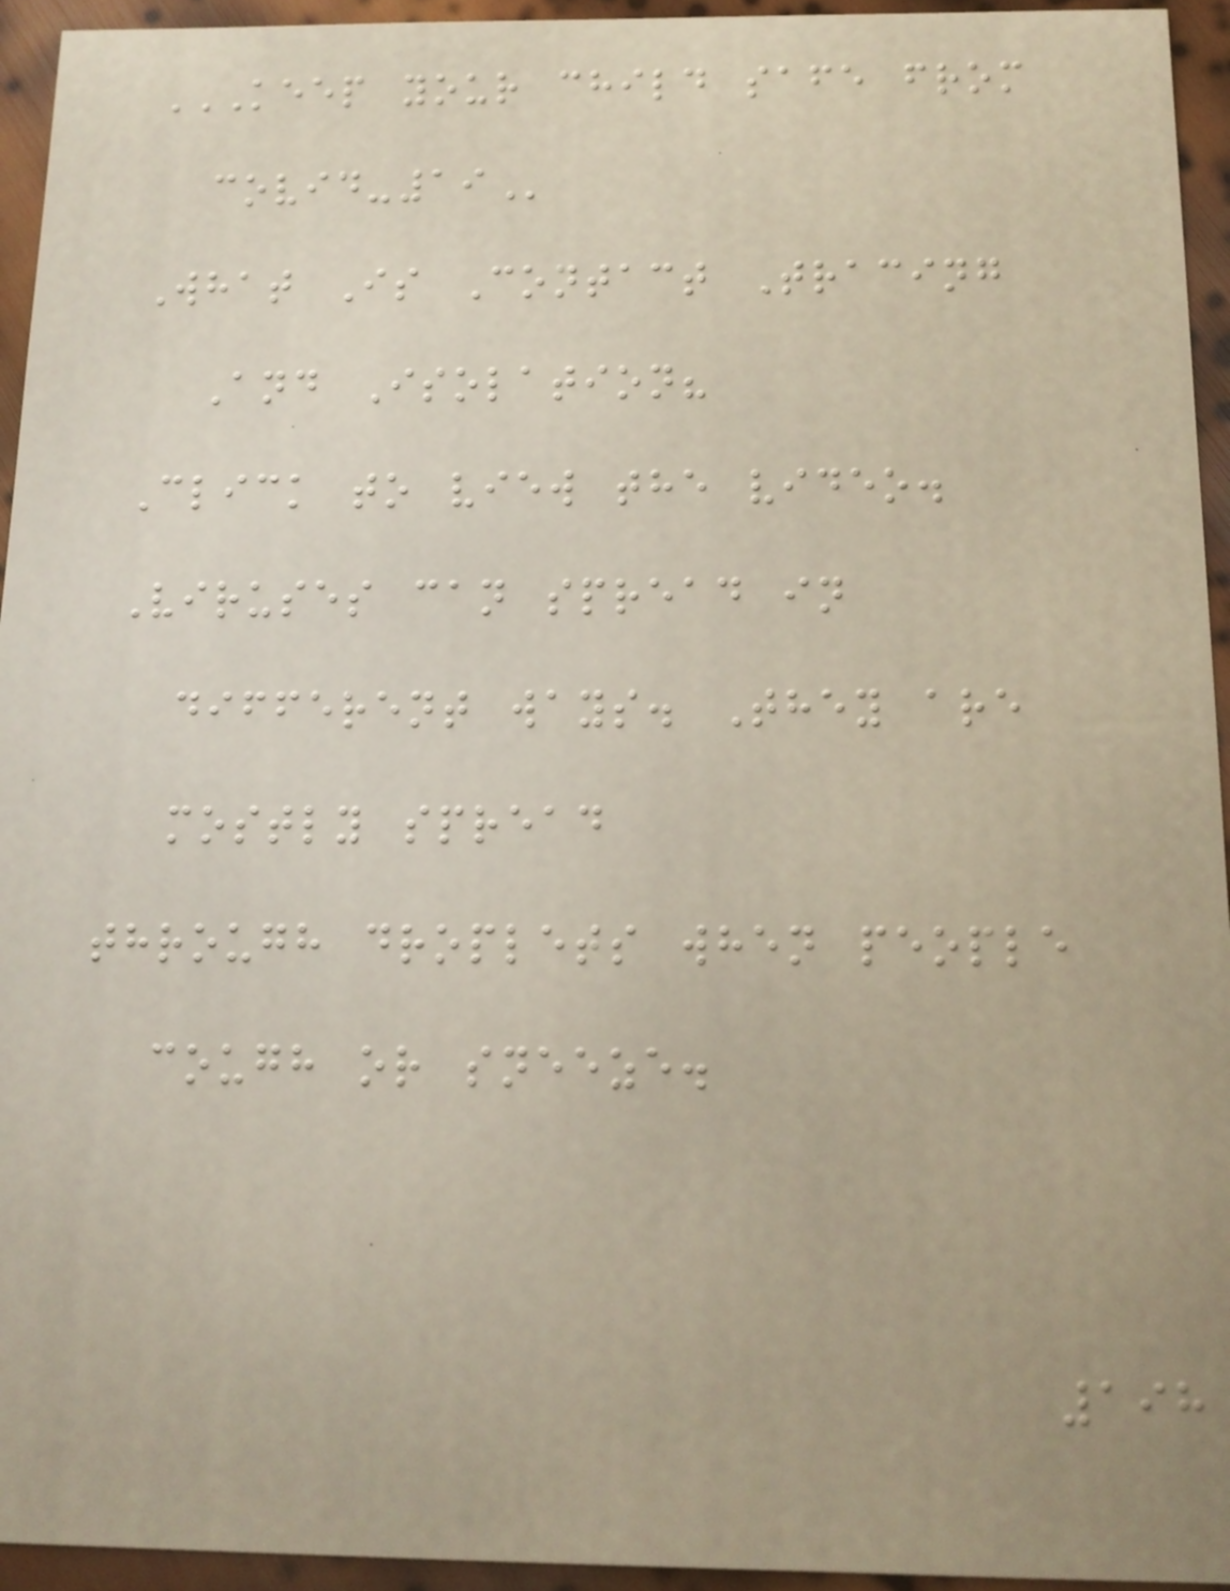KEEP YOUR CHILD SAFE FROM
COVID-19
What Is Contact Tracing
And Isolation?
Click to view the video.
Viruses can spread in
different ways. They are
mostly spread
through droplets when people
cough or sneeze.
198
